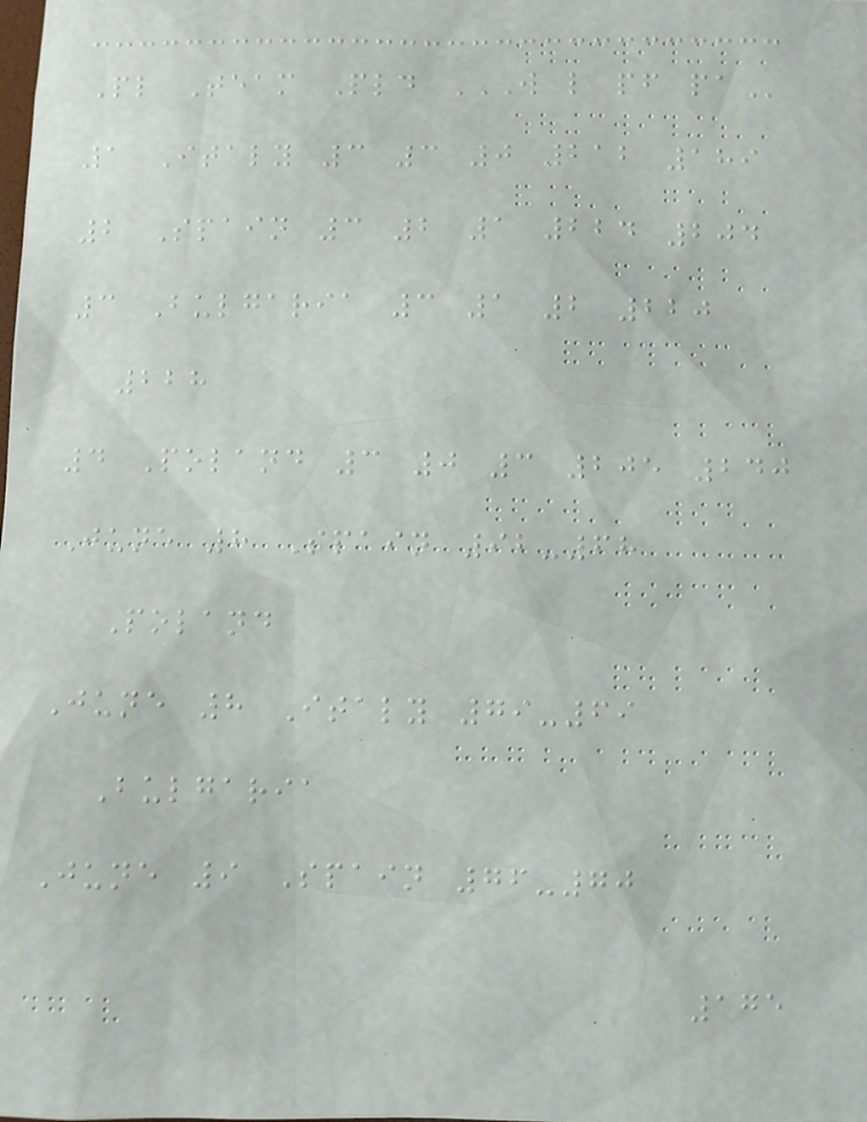Pl Team Pld W L PF PA
1 Italy 3 3 0 212 189
2 Spain 3 2 1 224 204
3 Bulgaria 3 1 2 220
228
4 Poland 3 0 3 205 240
June 8 Spain 92-68
Poland
June 8 Italy 79-69
Bulgaria
June 9 Spain 76-70
175
